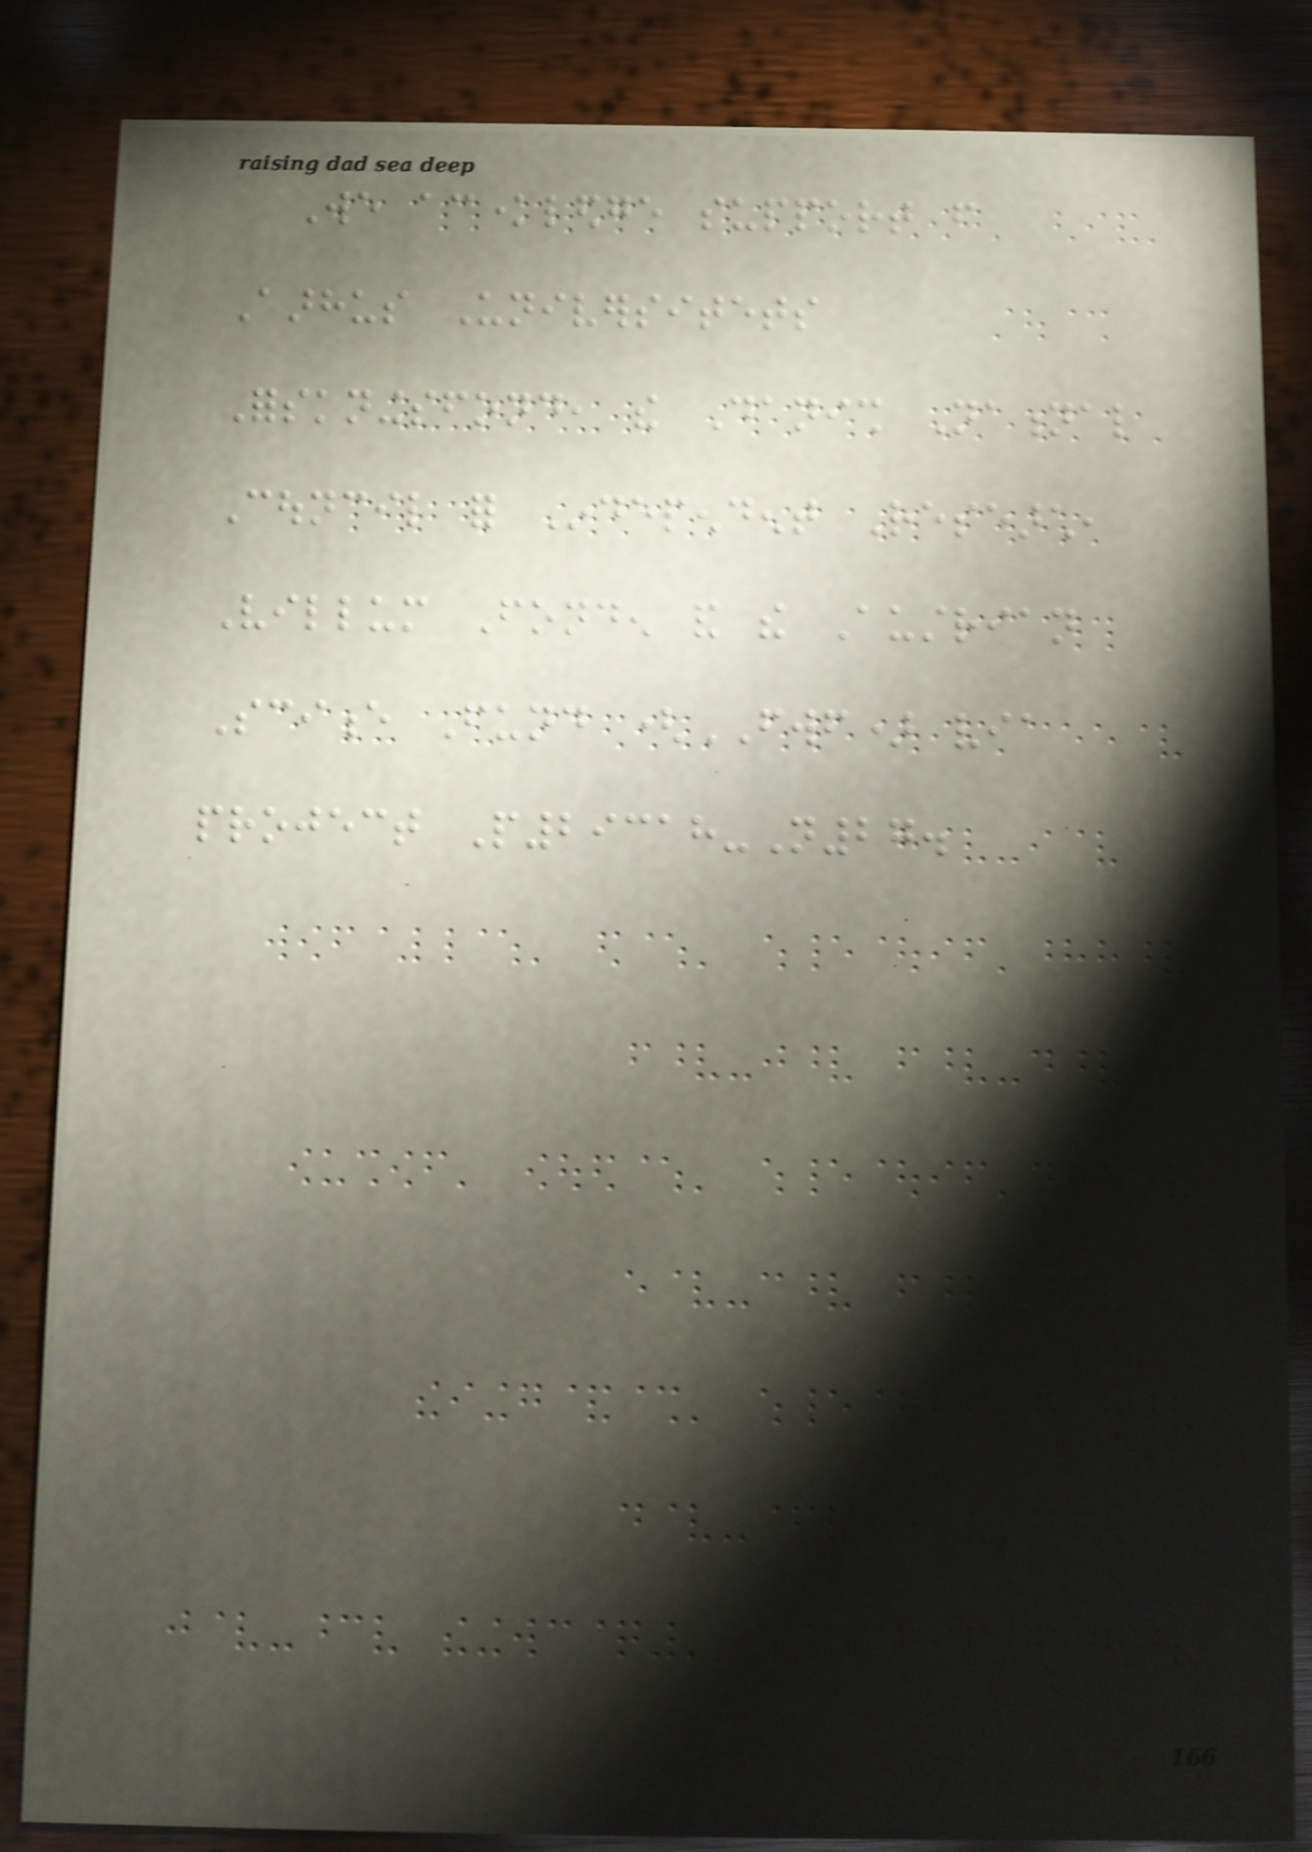We acknowledge support from
Aarhus Universitets
Forskningsfond, the Danish National
Council for Independent Research,
Villum Fonden and the Austrian
Science Fund (FWF) via
project P29318-N27.
